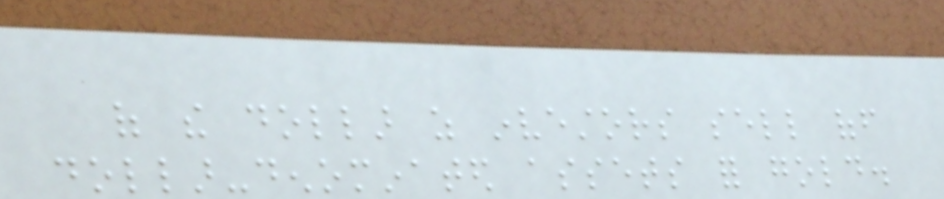of the dollar as investors sell off
dollar-denominated assets for gold.
